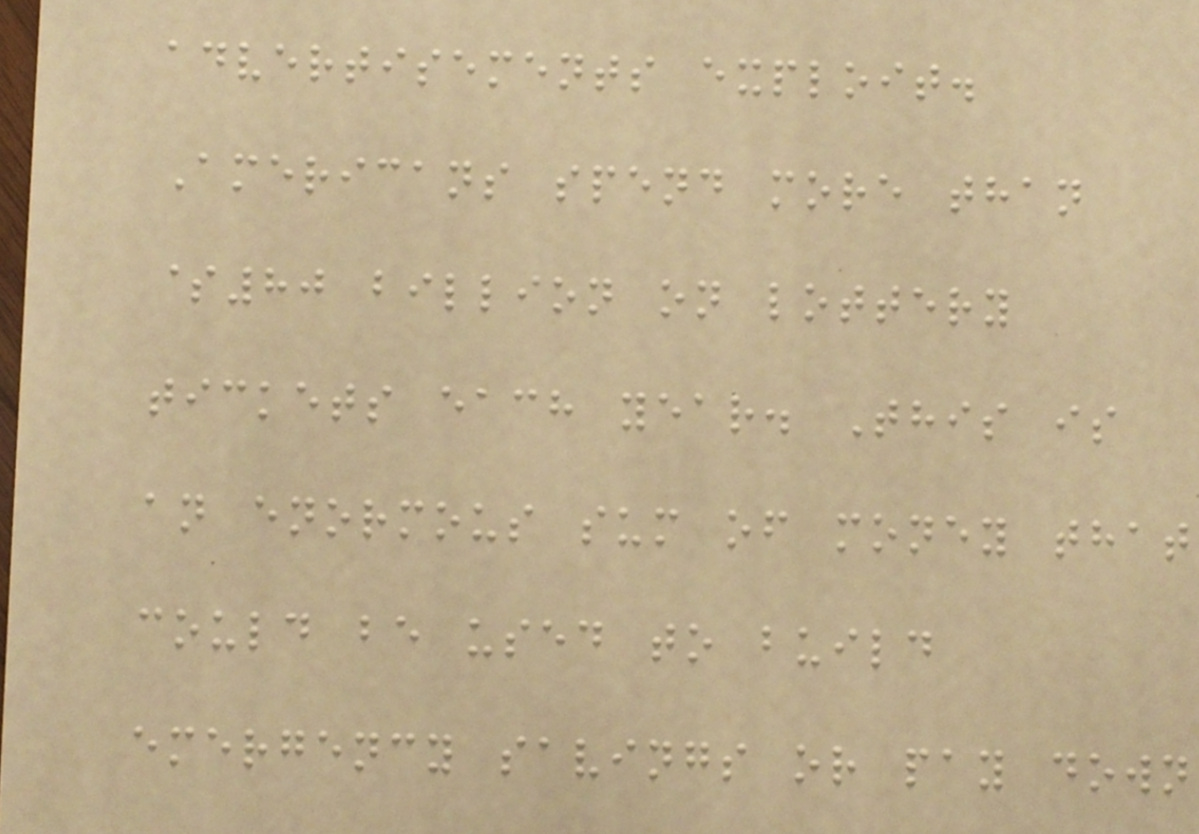advertisements exploit.
Americans spend more than
$80 billion on lottery
tickets each year. This is
an enormous sum of money that
could be used to build
emergency savings or pay down
